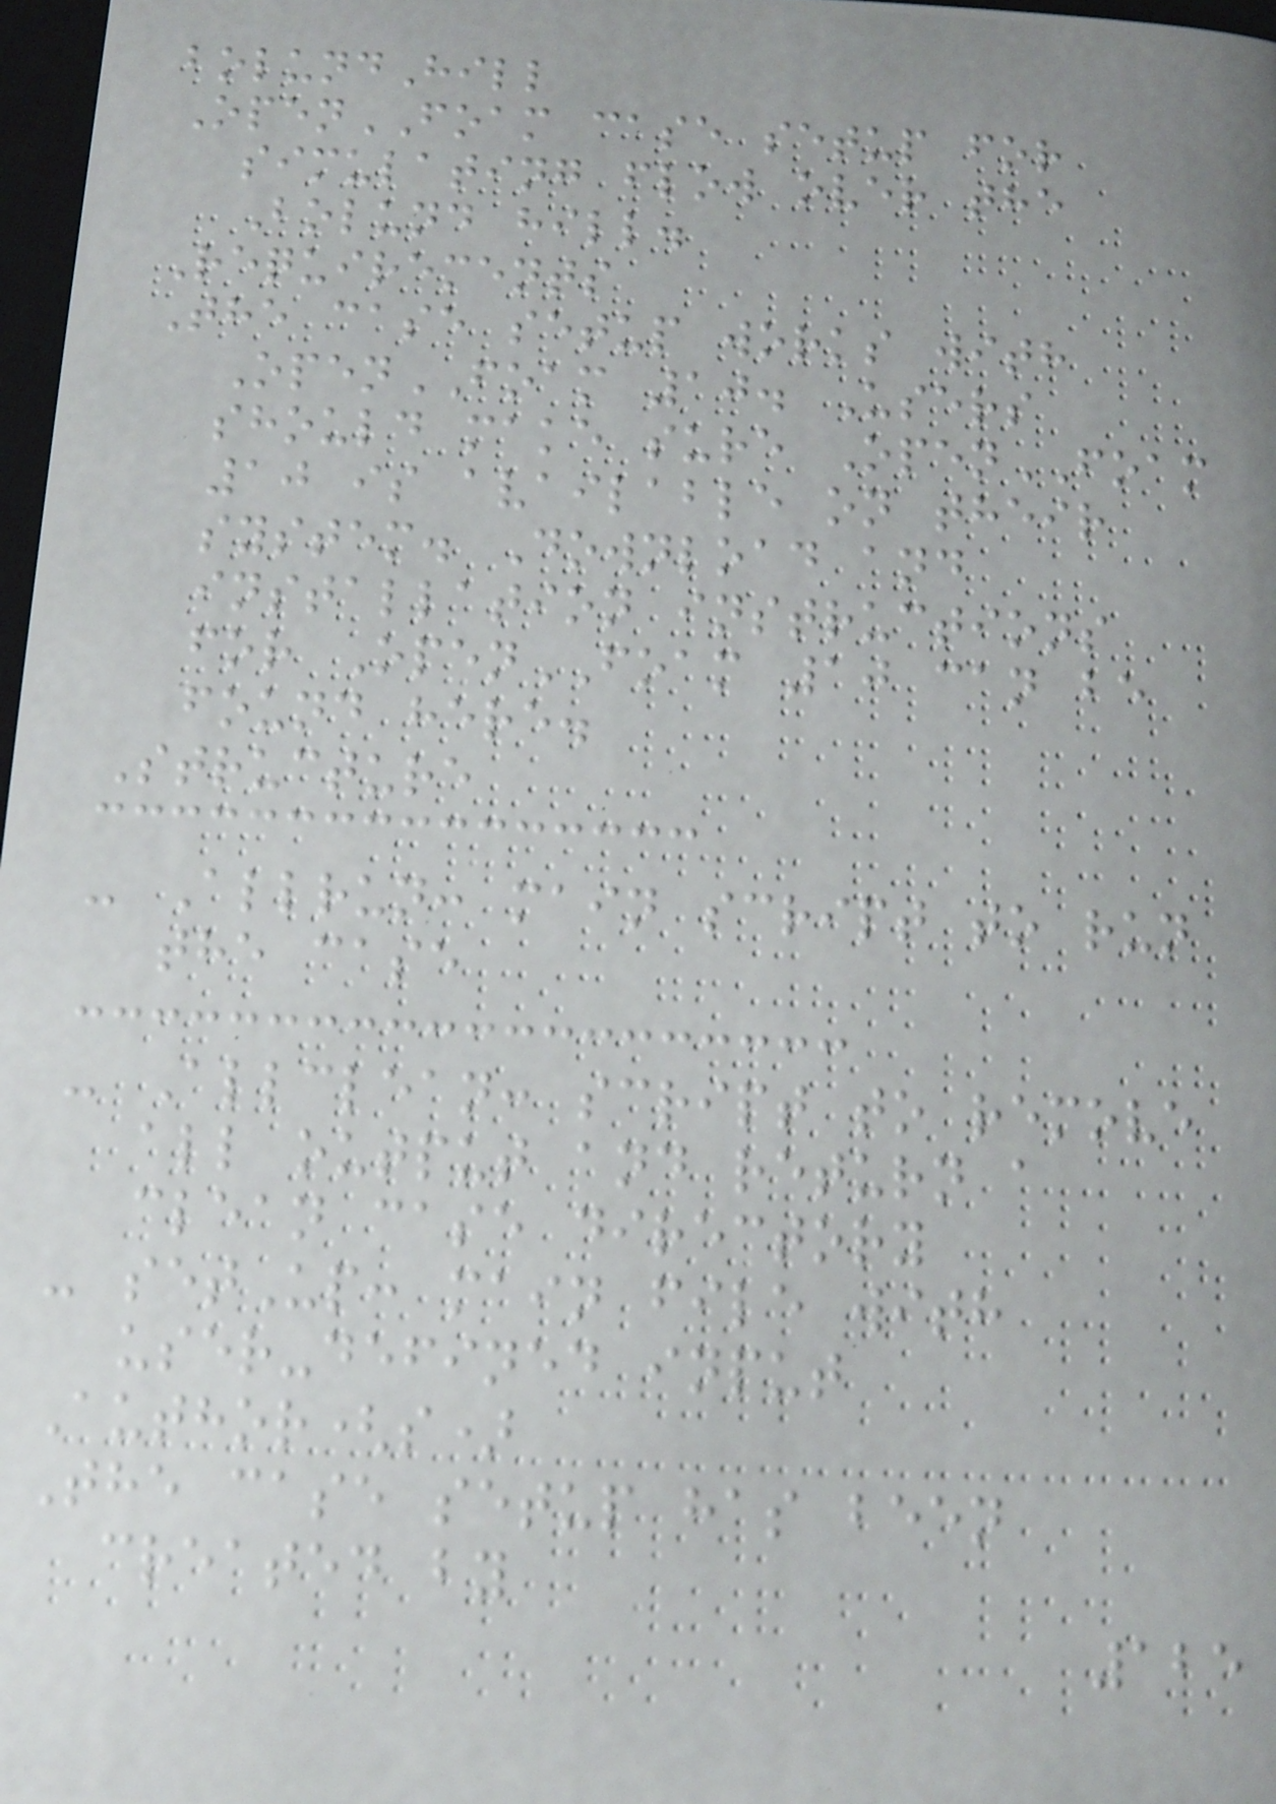bolundHill
OpenFOAM case setup for
simulating flow over the
Bolund hill.
Requirements
The case setup works with
OpenFOAM 10. Users
should make sure OpenFOAM
10 is available on their
system. Download and
installation instructions
for OpenFOAM 10 can be
found here.
Structure
- Allrun: main script to run
the case
- Allclean: script to remove
all output and return a
clean case directory
- setUp: main file with
user-defined input
Author(s)
The case setup has been
created by
125
